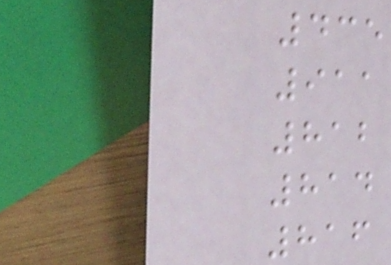435
911
812
814
816
